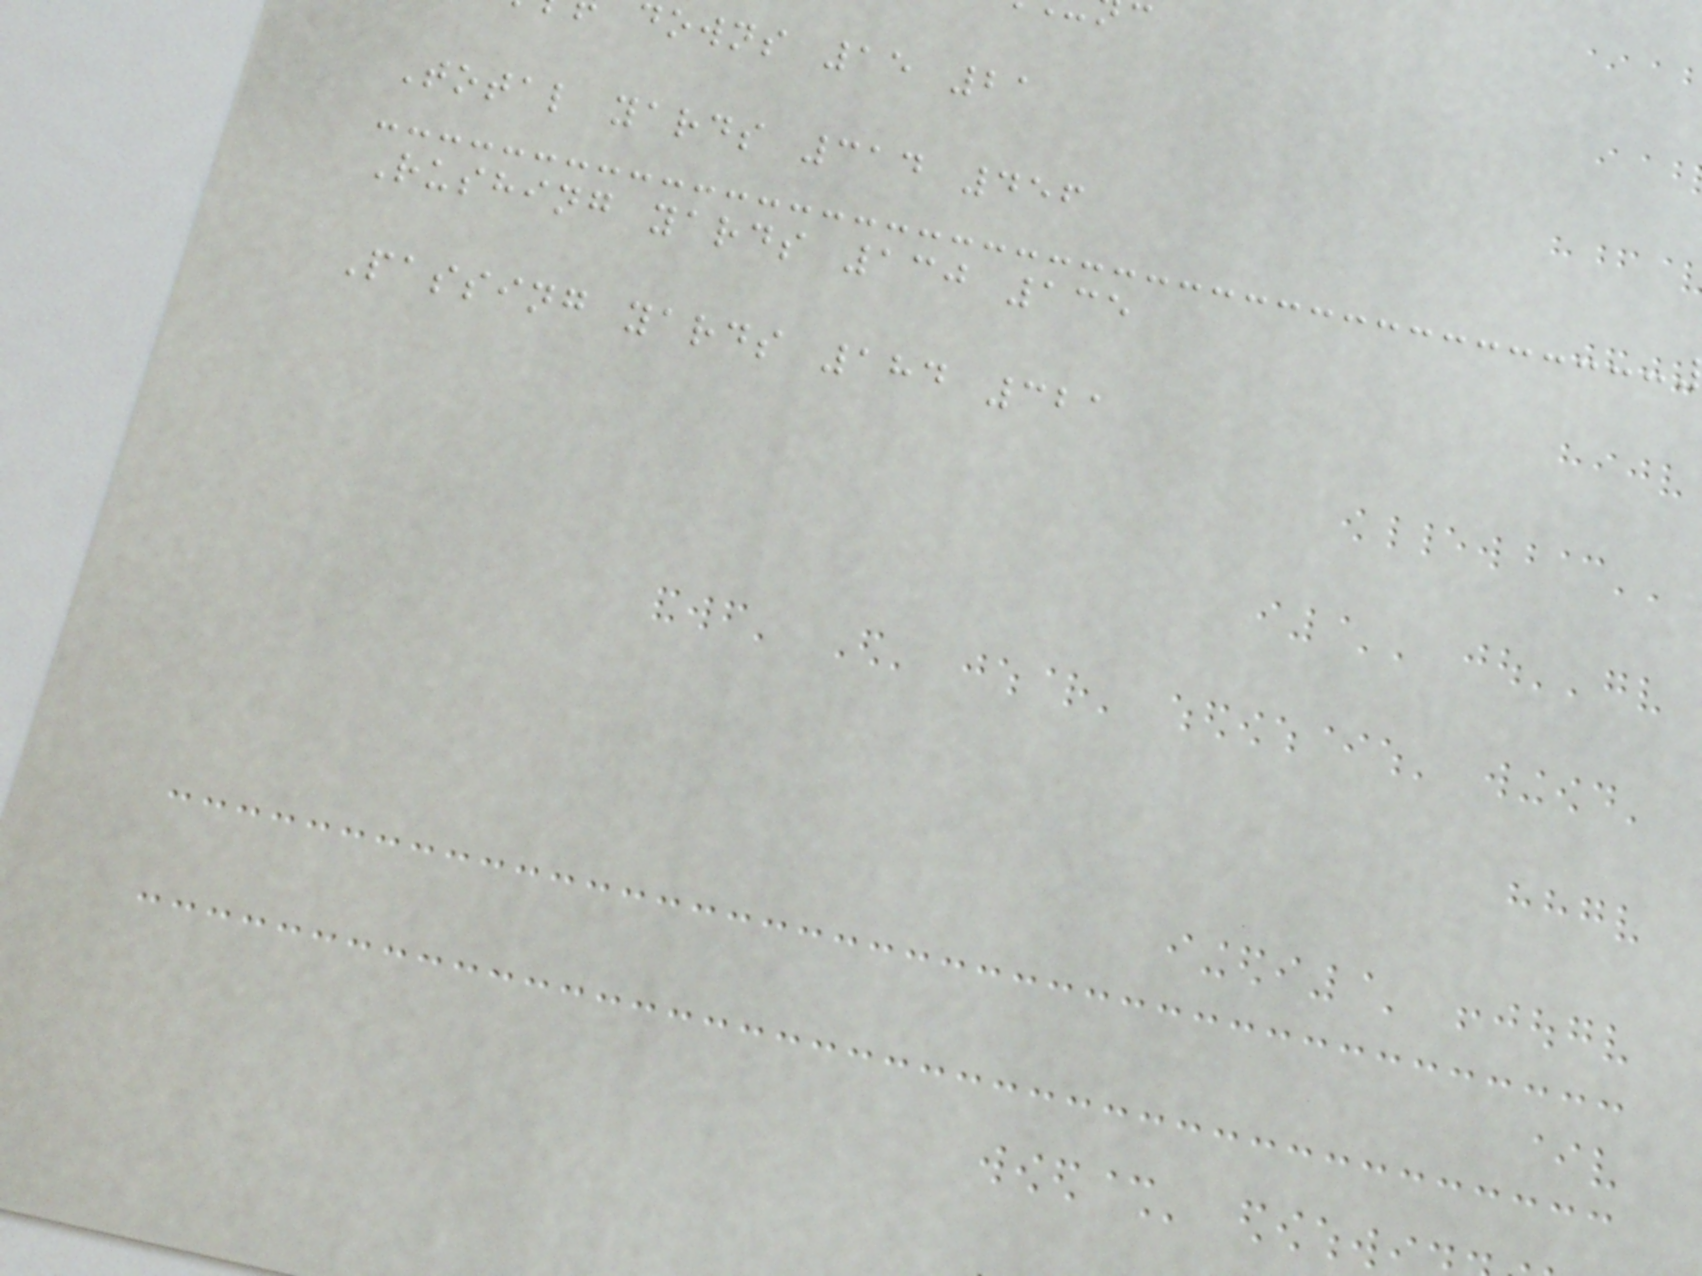downs 15 21
Total yards 314 456
Rushing yards 130 135
Passing yards 184 321
